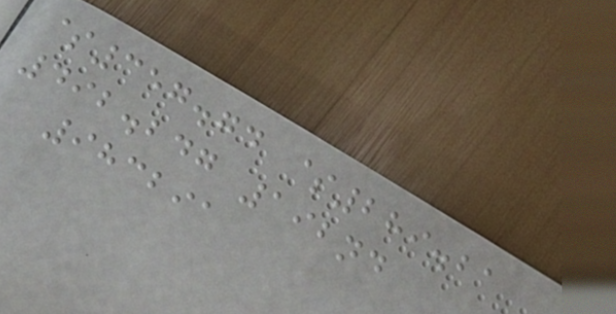$357.74 $289.21
492.247 192nd
983291
